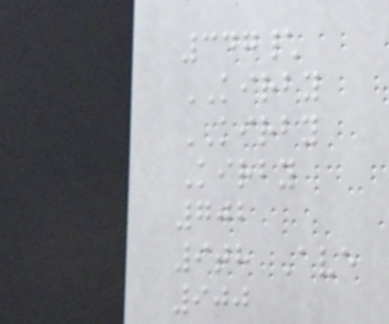347\
KIRBY
KIRBY
Kirby
702
9th Ave
900
